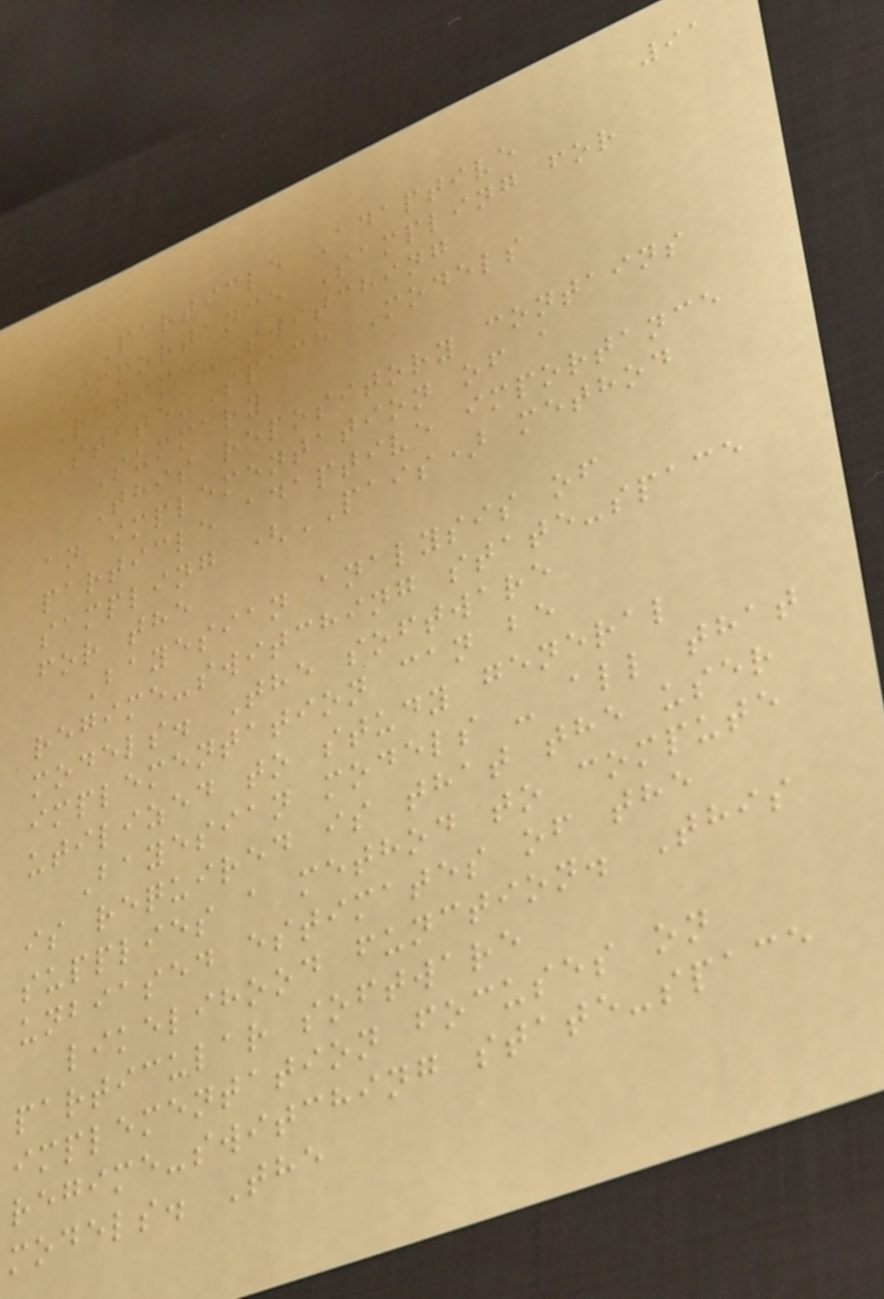91
Particle Adaptive
Importance Sampling for
Regime-Switching
State-Space Models
Summary
This repository contains
an implementation of a
particle adaptive importance
sampling (PAIS) method
for the
Bayesian analysis of
regime-switching state-space
models. The software
implementation can be
utilized to study general
Bayesian models - all that
is required is that the user
supplies a method to compute
unbiased estimates of the
likelihood function. This
particular software
implementation focuses on
regime-switching state-space
models. The
